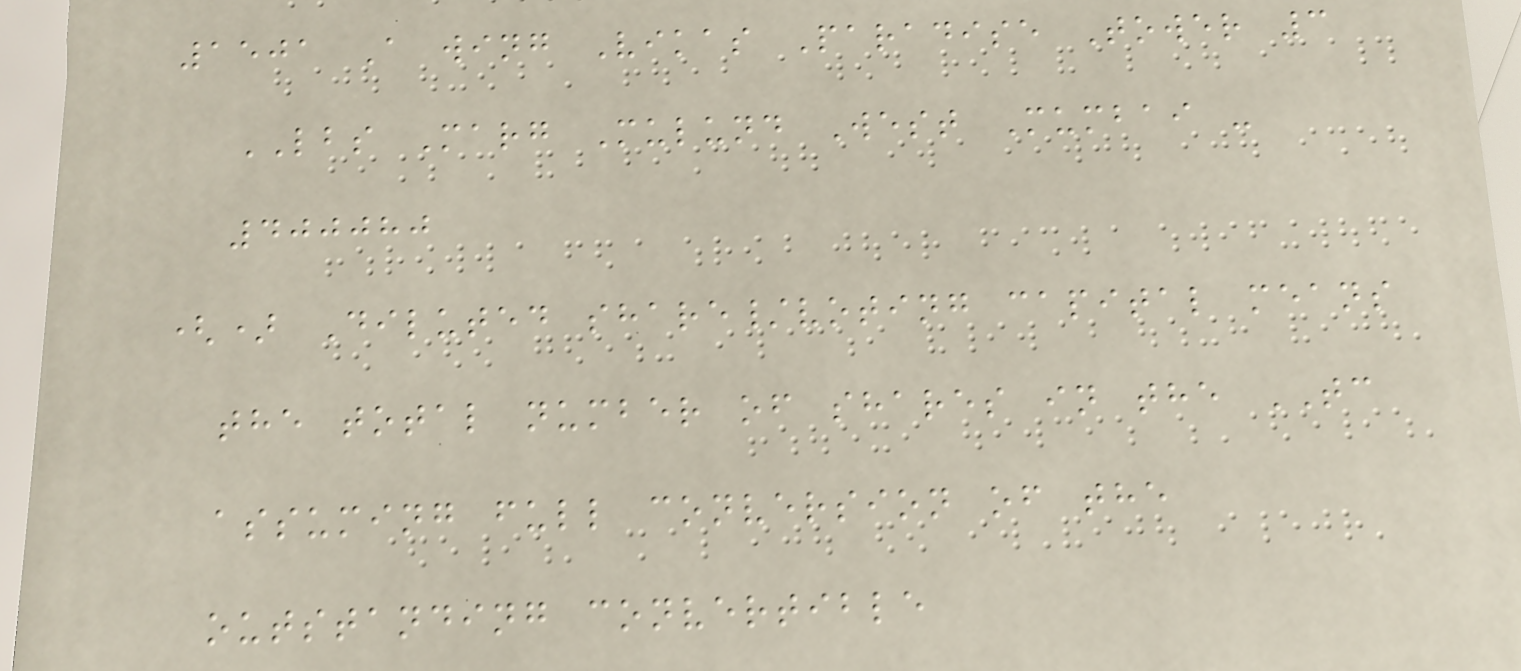1501 A wing Vikas Paradise Tower 3
LBS Marg Mulund West Mumbai -
400080
() Diluted share/voting capital means
the total number of shares in the TC
assuming full conversion of the
outstanding convertible
